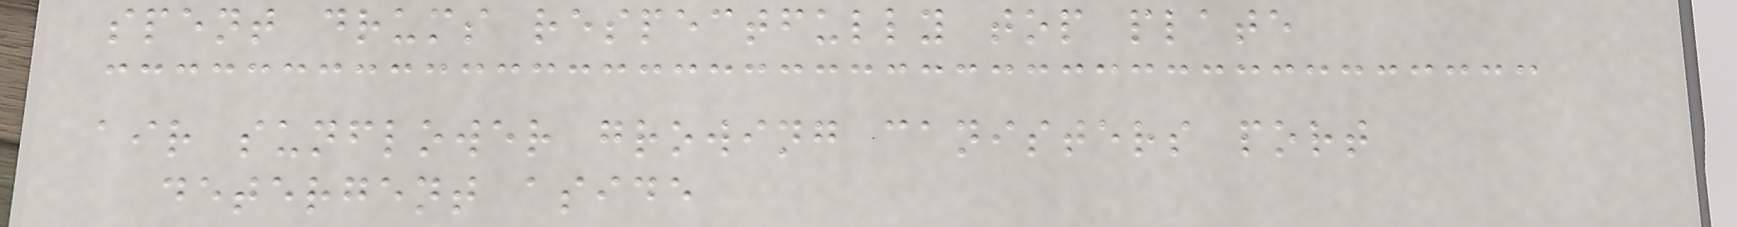spent drums respectfully top plate
air sunflower growing canisters port
detergent aside
